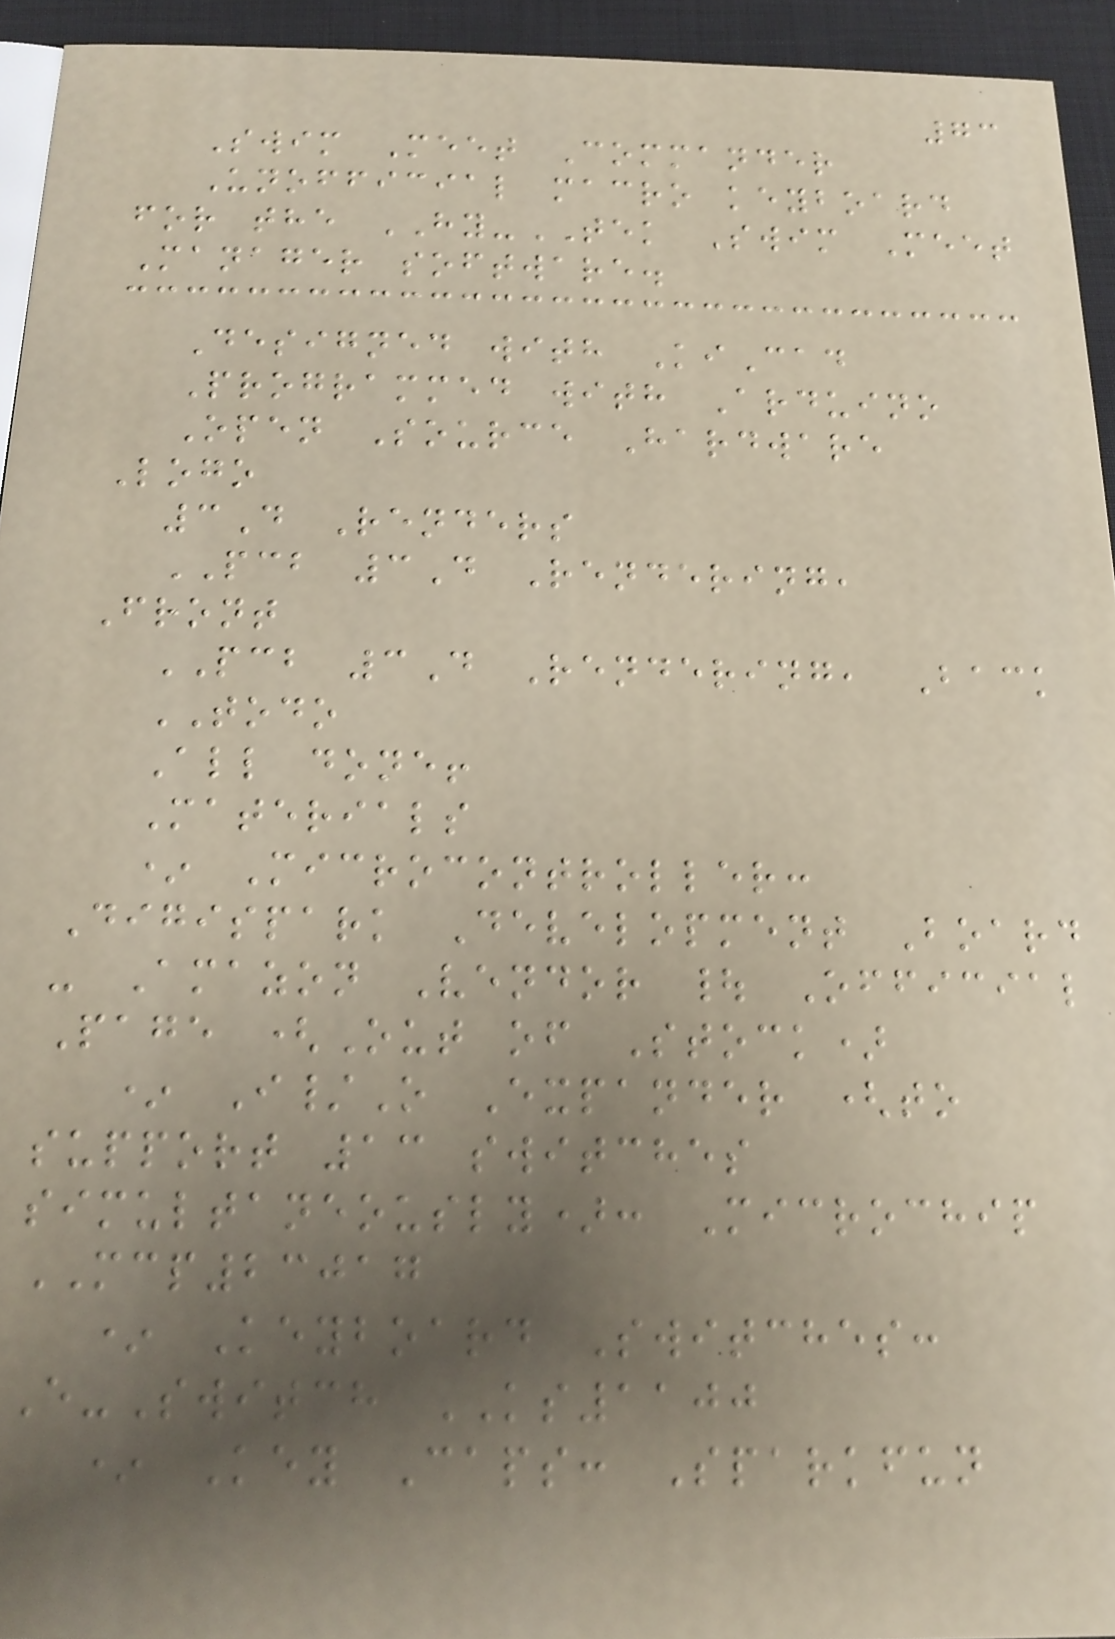73
Swim Meet Commander
Unofficial macro keyboard
for the HY-TEK Swim Meet
Manager software.
Designed with KiCad
Programmed with Arduino
Open Source Hardware
Logo
3D Renders
PCB 3D Rendering,
Front
PCB 3D Rendering, Back
TODO
All done!
Materials
* Microcontroller:
Digispark Development Board
- Amazon Vendor | Official
Page (Out of Stock)
* I/O Expander (to
support 13 switches
simultaneously): Microchip
MCP23017
* Keyboard Switches:
E-Switch KS1100
* Key Caps: Sparkfun
